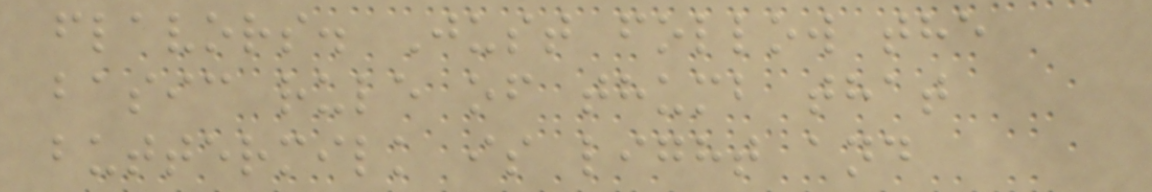flavors. Just follow the
basic rule of thumb that
buttermilk is light and
